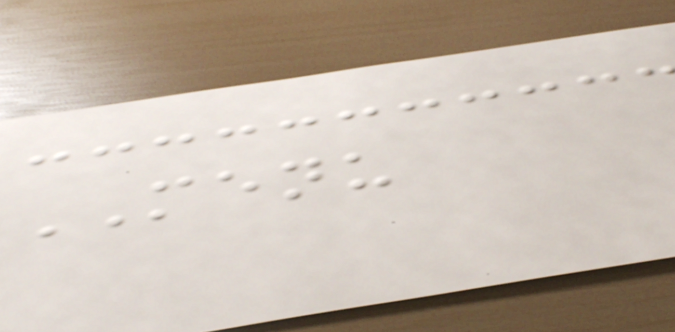MENU
